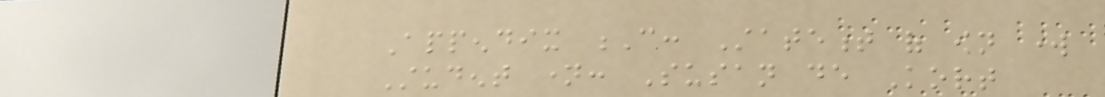Appendix C: Statement of own work
Student name: Susan de Kort
